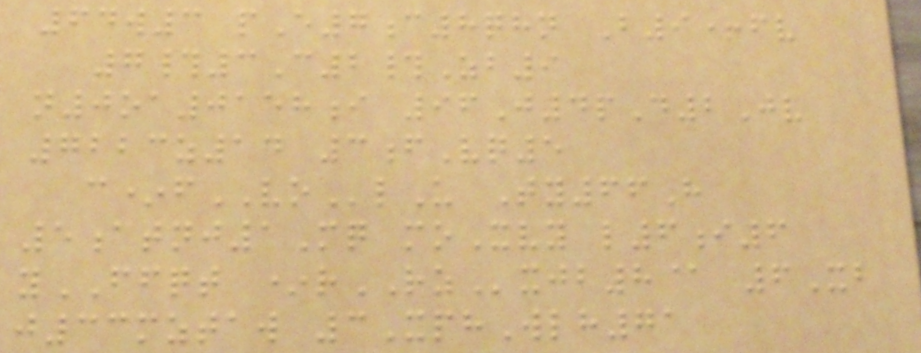64w3 pE7c8qhn B9+fv
7#3C2#Zb9
n0oa0158i 96J4pD2Jv
7223z14 3fVq5
c*fVOlU Ty66H
5atnj1Mq moXvy l6i6
yFFQT *rRZxjb8@ 6Xb
j33mztaw 3XphWlh71
